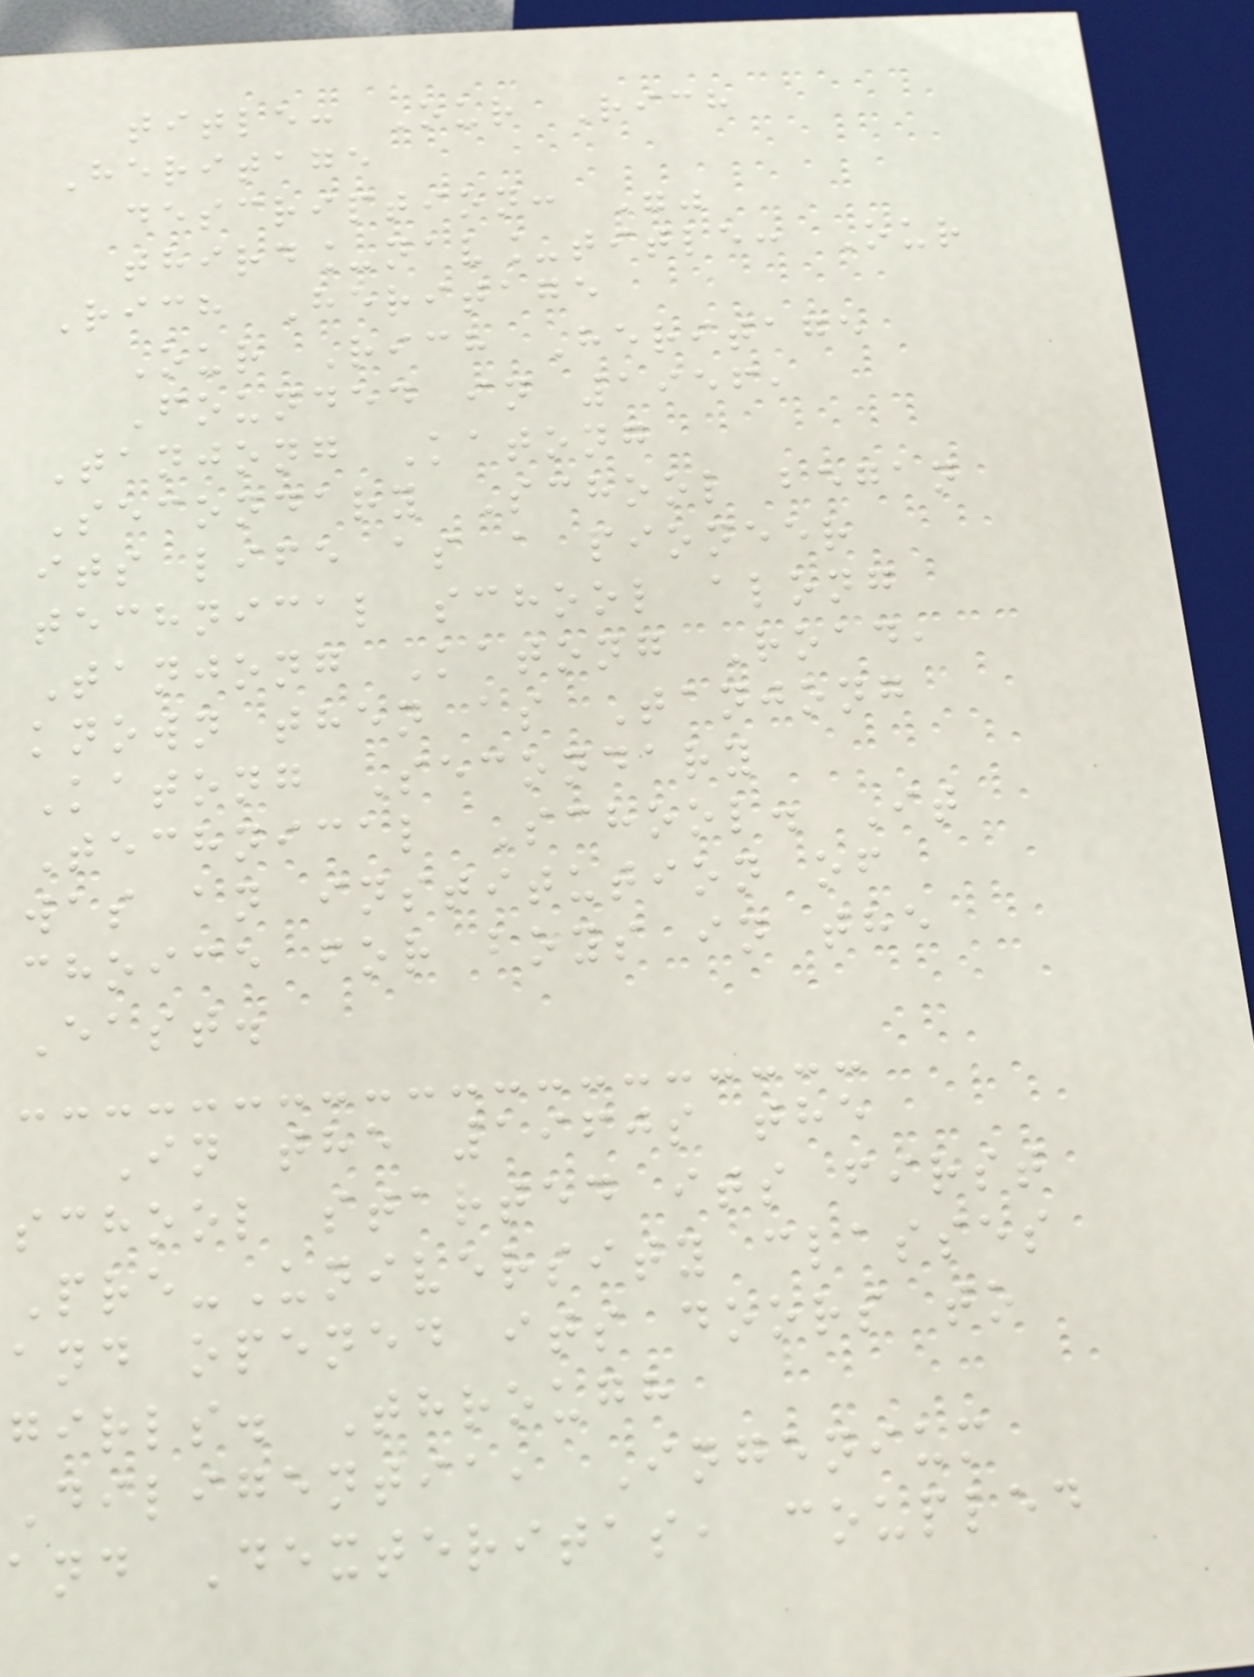title: Our Rich
Heritage
description: ""
third_nav_title: Our
Rich Heritage
Our Rich Heritage
Founded in 1956,
Tanjong Katong
Secondary School began
its life as a pioneer
technical school along
Tanjong Katong Road,
known then as Tanjong
Katong Secondary
Technical School. It
was an institution of
choice for boys in the
East.
In the 1960s the
school started its first
Pre-University classes
and opened its doors to
girls. Through
Diligentia, Ingenium
and Dexteritas, coupled
